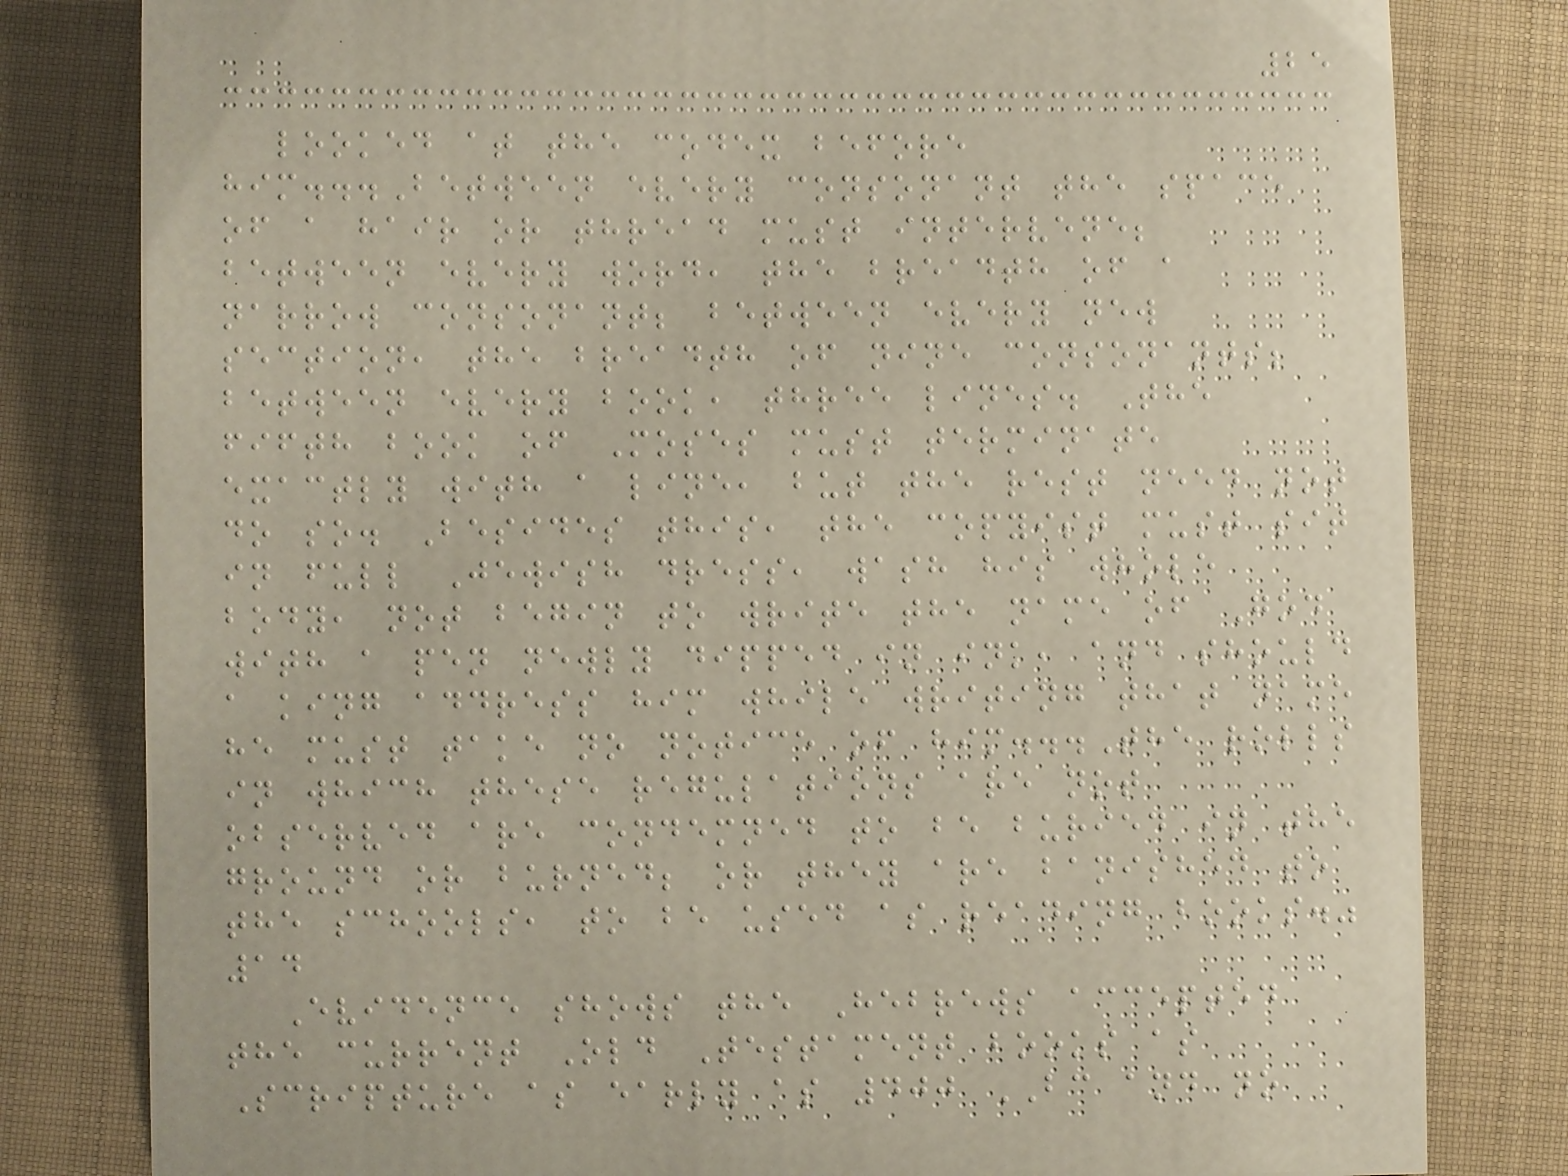25
looked at the codex before
him...Between every consonant the space
of a hair or thread must intervene;
between every word, the breadth of a
narrow consonant; between every new
section, the breadth of nine consonants;
between every book, three lines. The
fifth book of Moses must terminate
exactly with a line, but the rest need not
do so. Besides this, the copyist must sit
in full Jewish dress, wash his whole
body, not begin to write the name of God
with a pen newly dipped in ink, and should
a king address him while writing that name
he must take no notice of him...The rolls
in which these regulations are not
observed are condemned to be buried in the
ground or burned; or they are banished to
the schools, to be used as reading books."
14
Evidence shows the Hebrews accepted
the current Old Testament books as
Scripture as early as 400 BC and no
